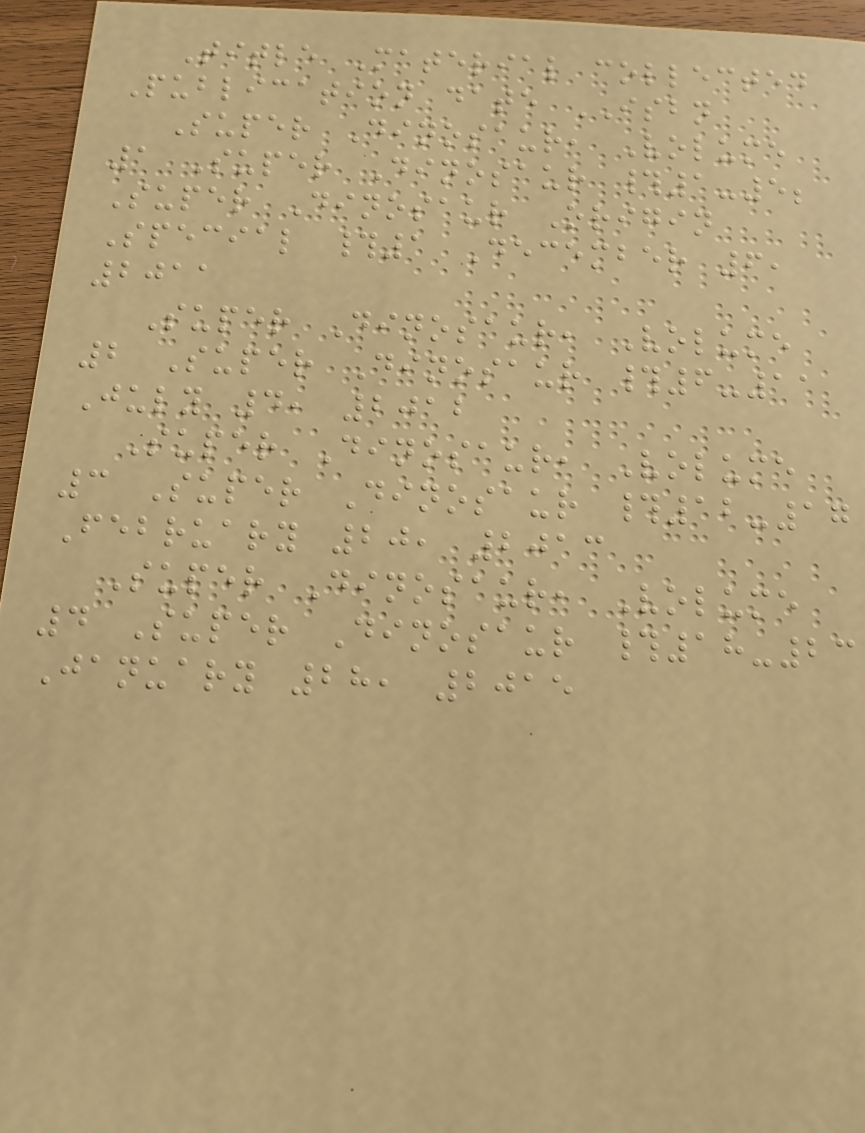Title Material collected
Publication date ISBN
Super Dinosaur, Volume
1 Super Dinosaur #1-5;
Super Dinosaur Origin
Special #1 December 6,
2011
Super Dinosaur, Volume
2 Super Dinosaur #6-11
July 4, 2012
Super Dinosaur, Volume
3 Super Dinosaur #12-17
February 20, 2013
Super Dinosaur, Volume
4 Super Dinosaur #18-23
January 28, 2015
